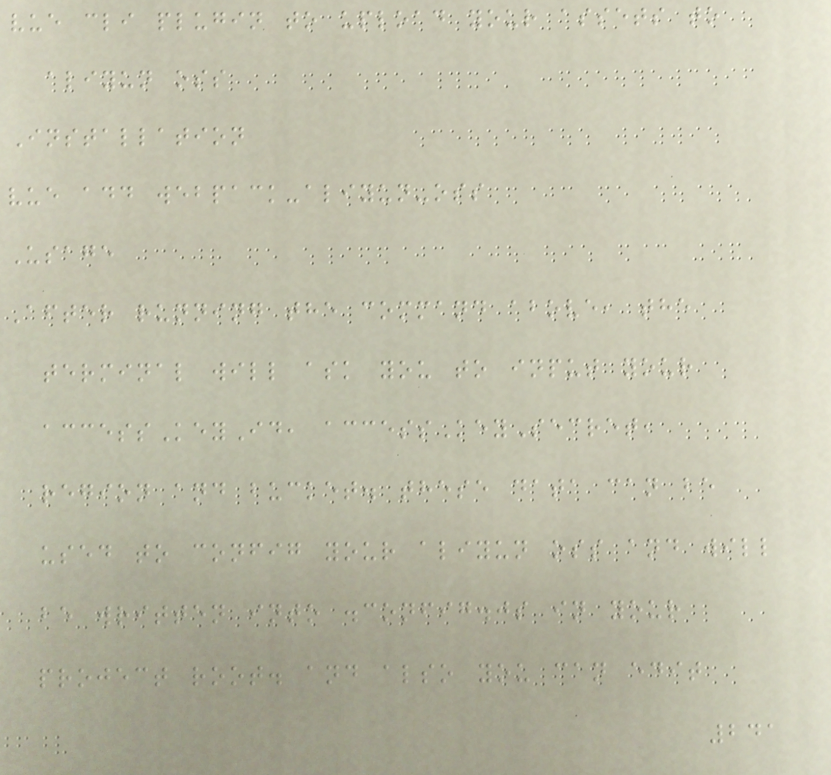vue cli plugin to upload your assets to
aliyun oss
Installation
vue add webpack-aliyun-oss
Usage
After running the command above, the
terminal will ask you to input your
accessKeyId, accessKeySecret,
region and bucket. these data can be
used to config your aliyun oss and will
be written into .config.js in your
project root. and also you can edit
241
